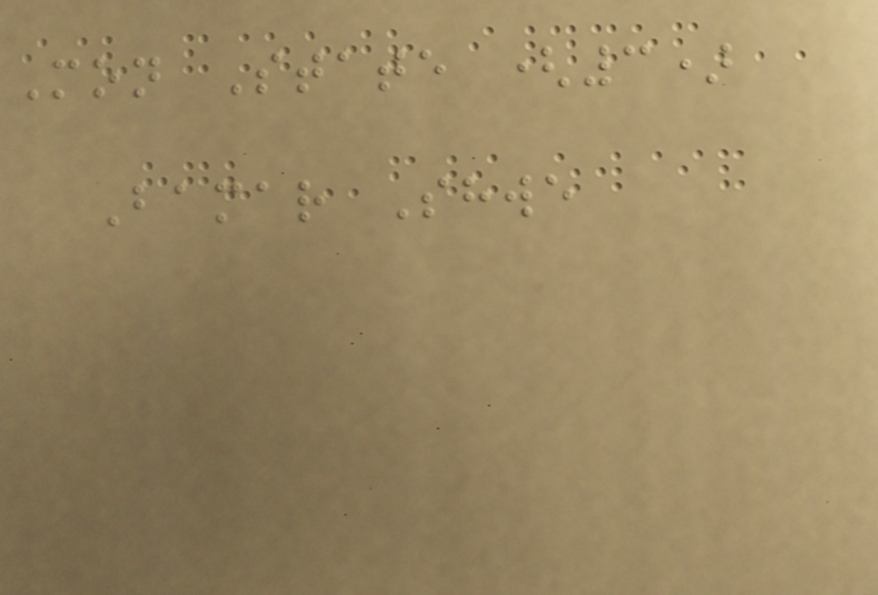Mon State (3)
Bamar Shwe
